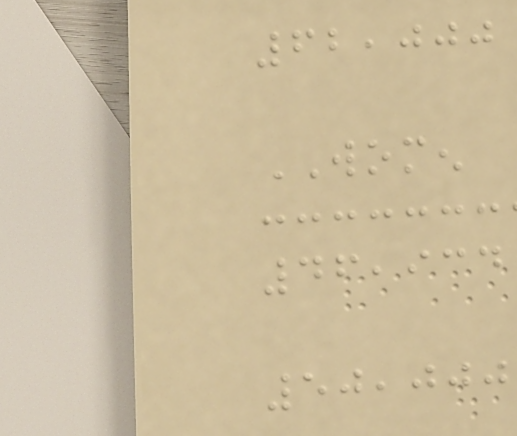62,000
WOMEN
46,934
50,000
